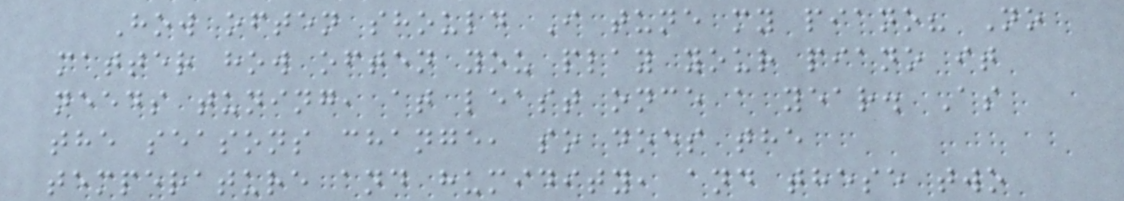How often should I tune my piano? No
matter how often you play your piano it
needs tuning, at least once a year. As
the seasons change, so does the
temperature and humidity, and these two
